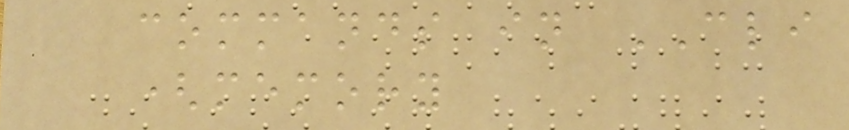commands in CLI
(memory
